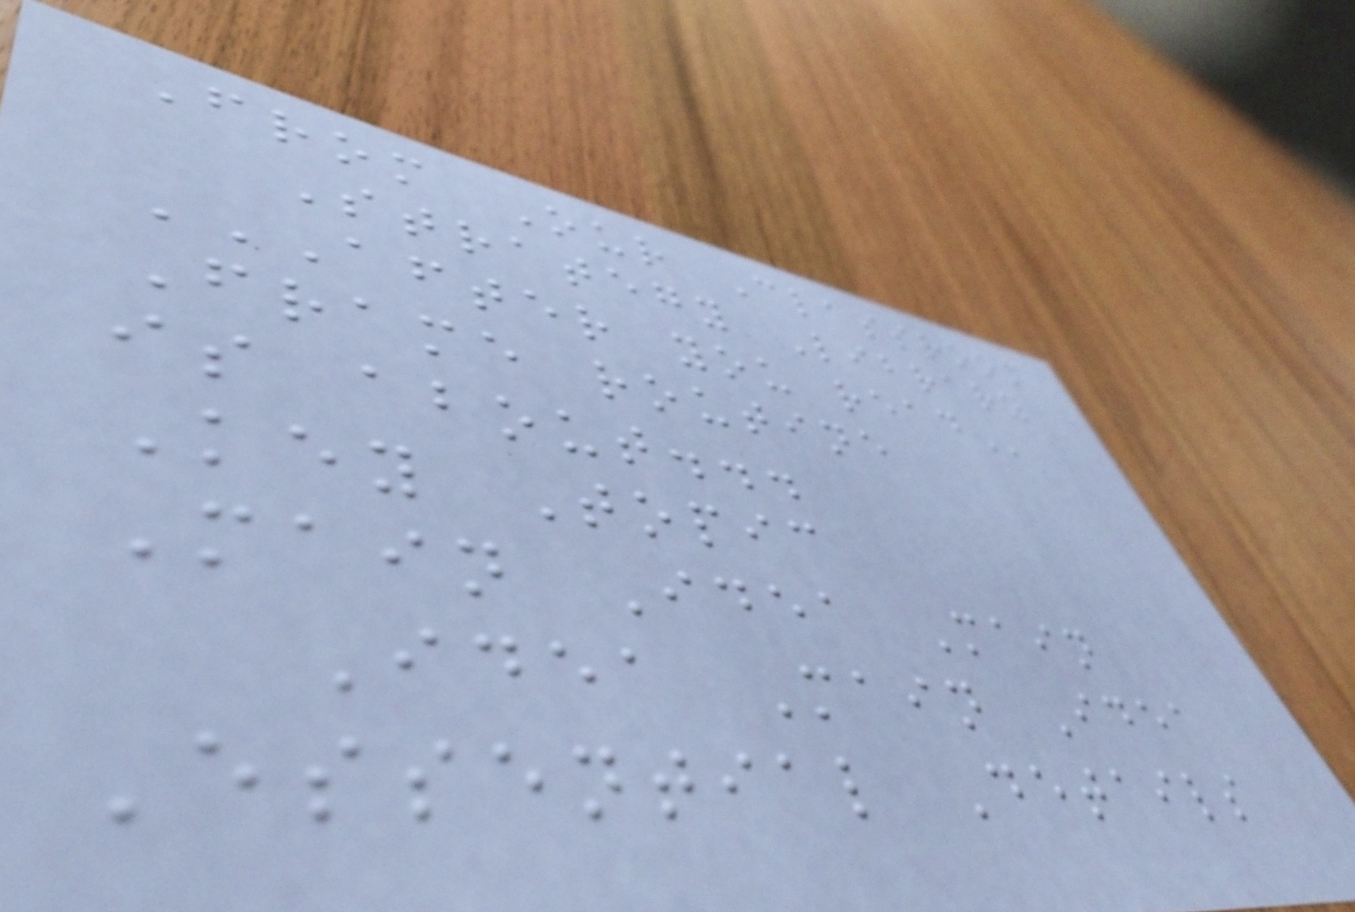From Our Classroom
Strategy Library
AFTER YOU READ
Frame routine
is about...
Key Topic
Main Idea Main
Idea Main Idea
Essential Details
